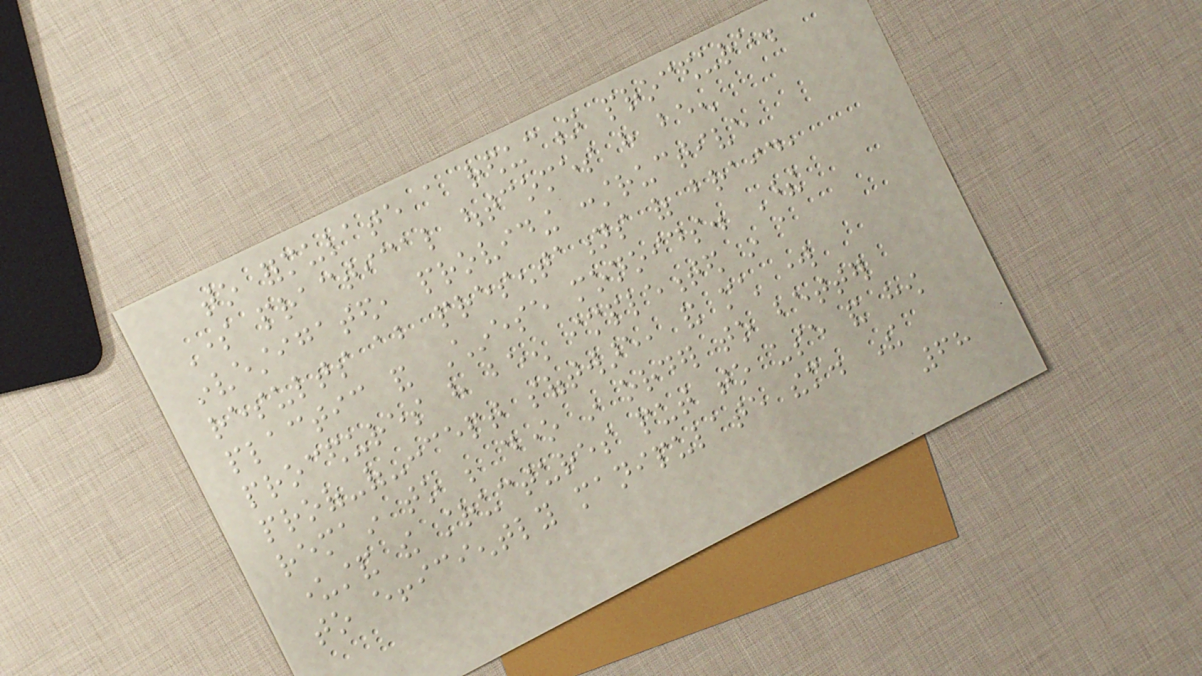to formulate a reduction procedure.
Some practical outcomes have been
investigated, providing constructive
results about presentations of braid,
plactic and Chinese monoids. These
procedures have been implemented in a
proof-of-concept software, and much work
remain to be done in order to better
understand the structures put to use and how
to efficiently manipulate them. The
68
